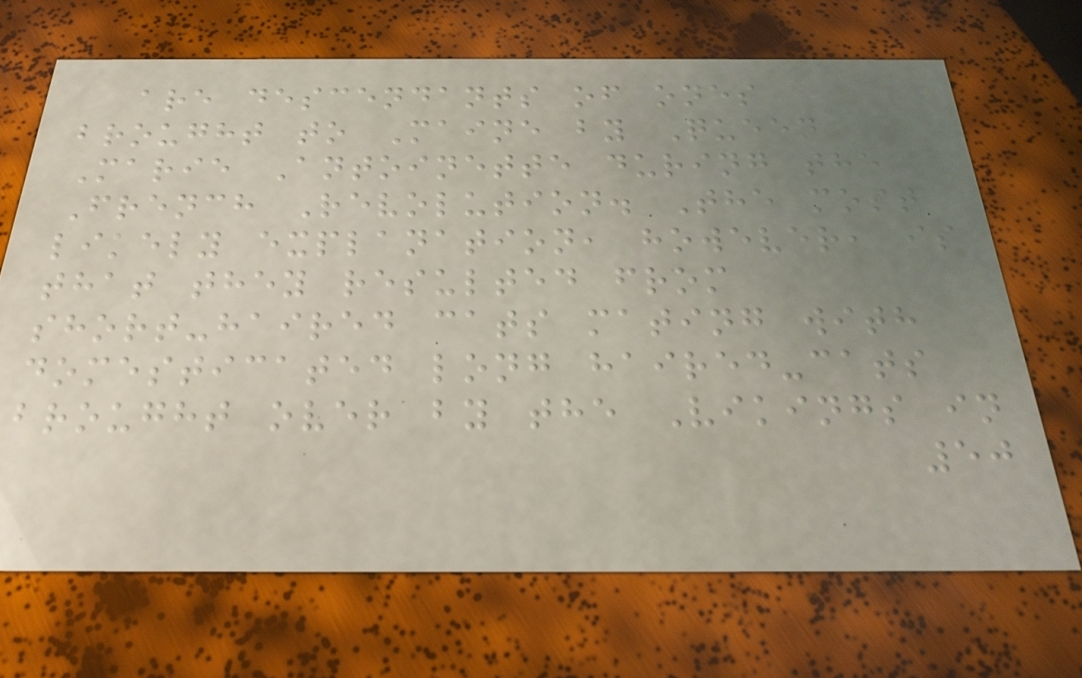are descendants of ones
brought to Maine by Queen
Marie Antoinette during the
French Revolution. The most
likely explanation, however, is
that they resulted from
short-haired cats mating with
domesticated long haired-cats
brought over by the Vikings in
50
